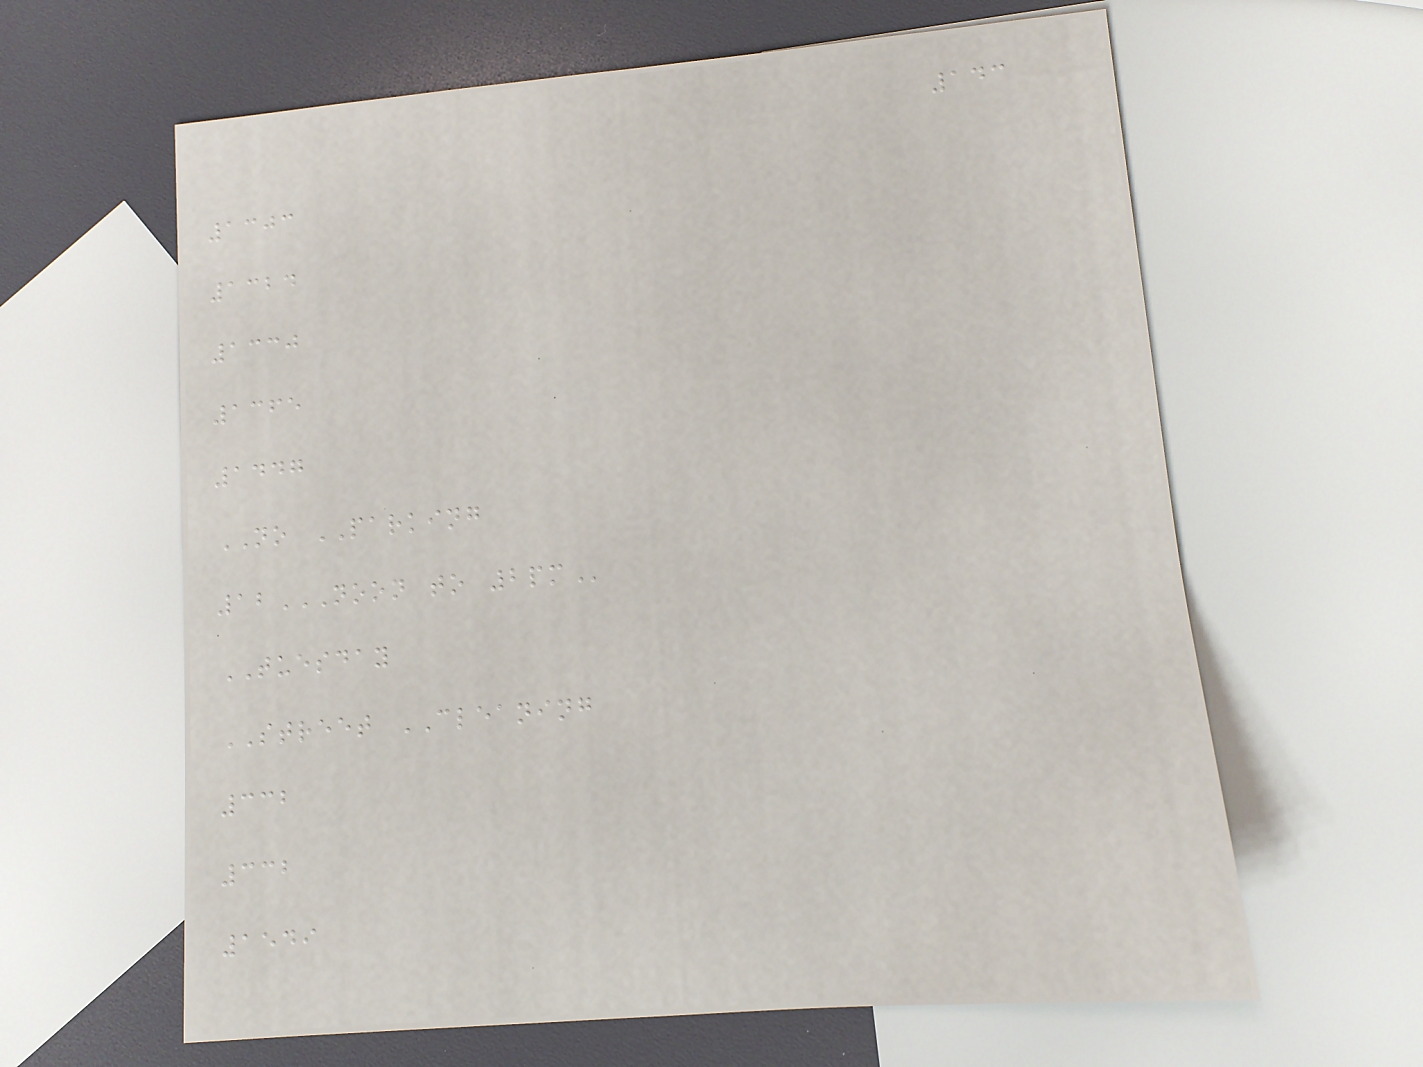143
1303
1324
1330
1365
1447
NO PARKING
12NOON TO 2PM
TUESDAY
STREET CLEANING
332
332
1549
